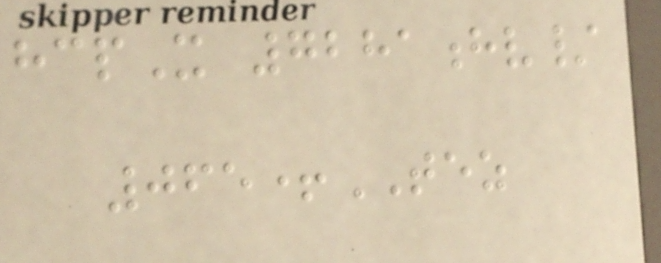hcpX 7281hv/
065+TEZ
